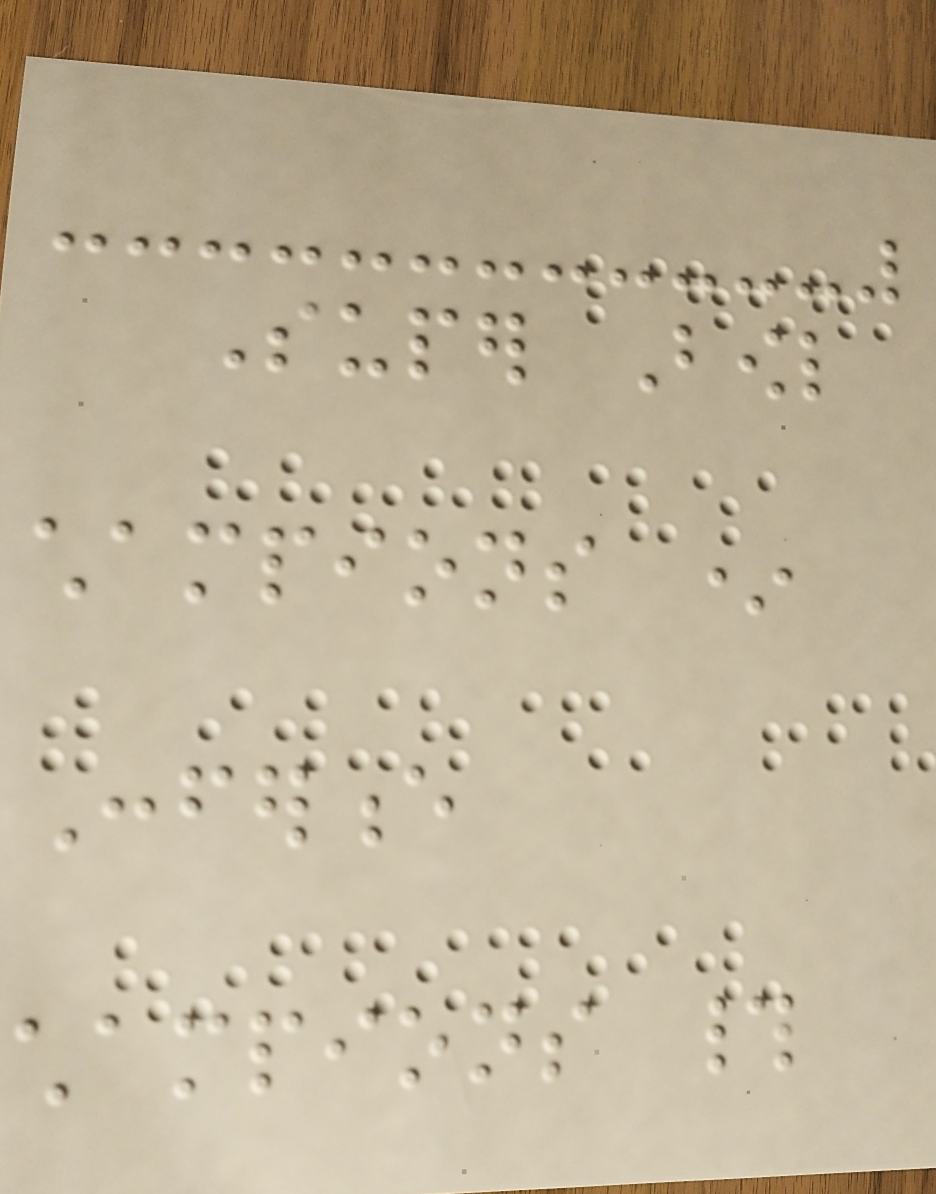Super Bowl
champions *
Conference
champions #
